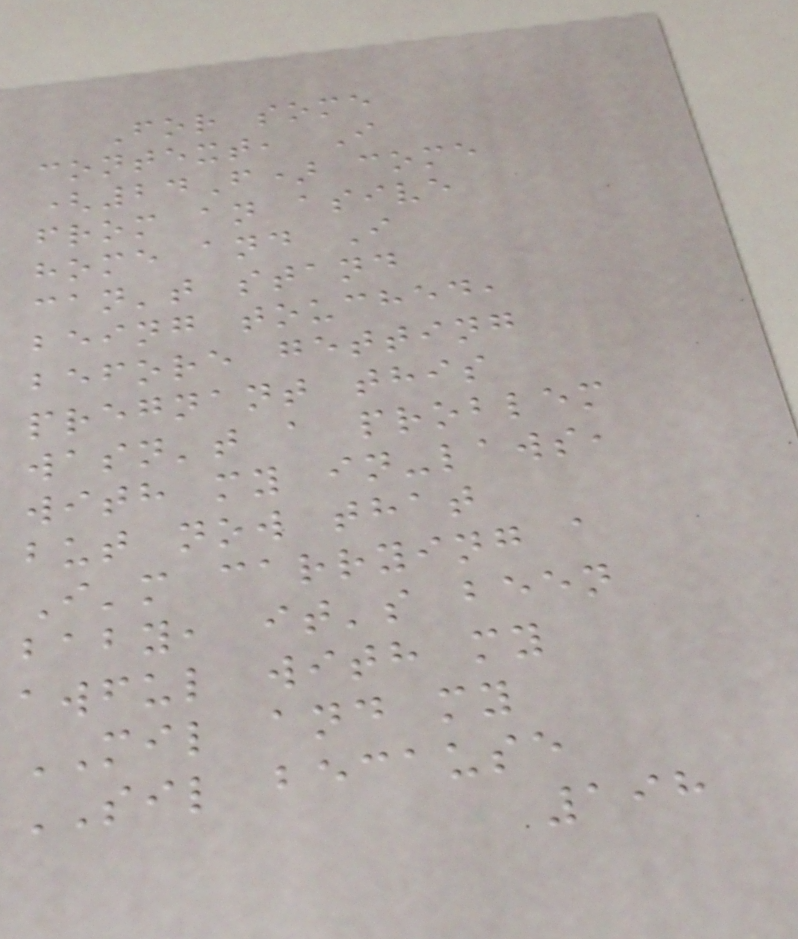For some
context, I
(24F) come
from an asive
home and I
can't stand
being touched,
before getting
pregnant this
wasn't a problem
with my in-laws,
but now that
I'm carrying a
baby, it's been
awful with my
MIL and my
SIL because
198
